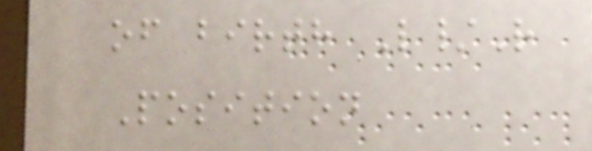of birth L/R
Position
